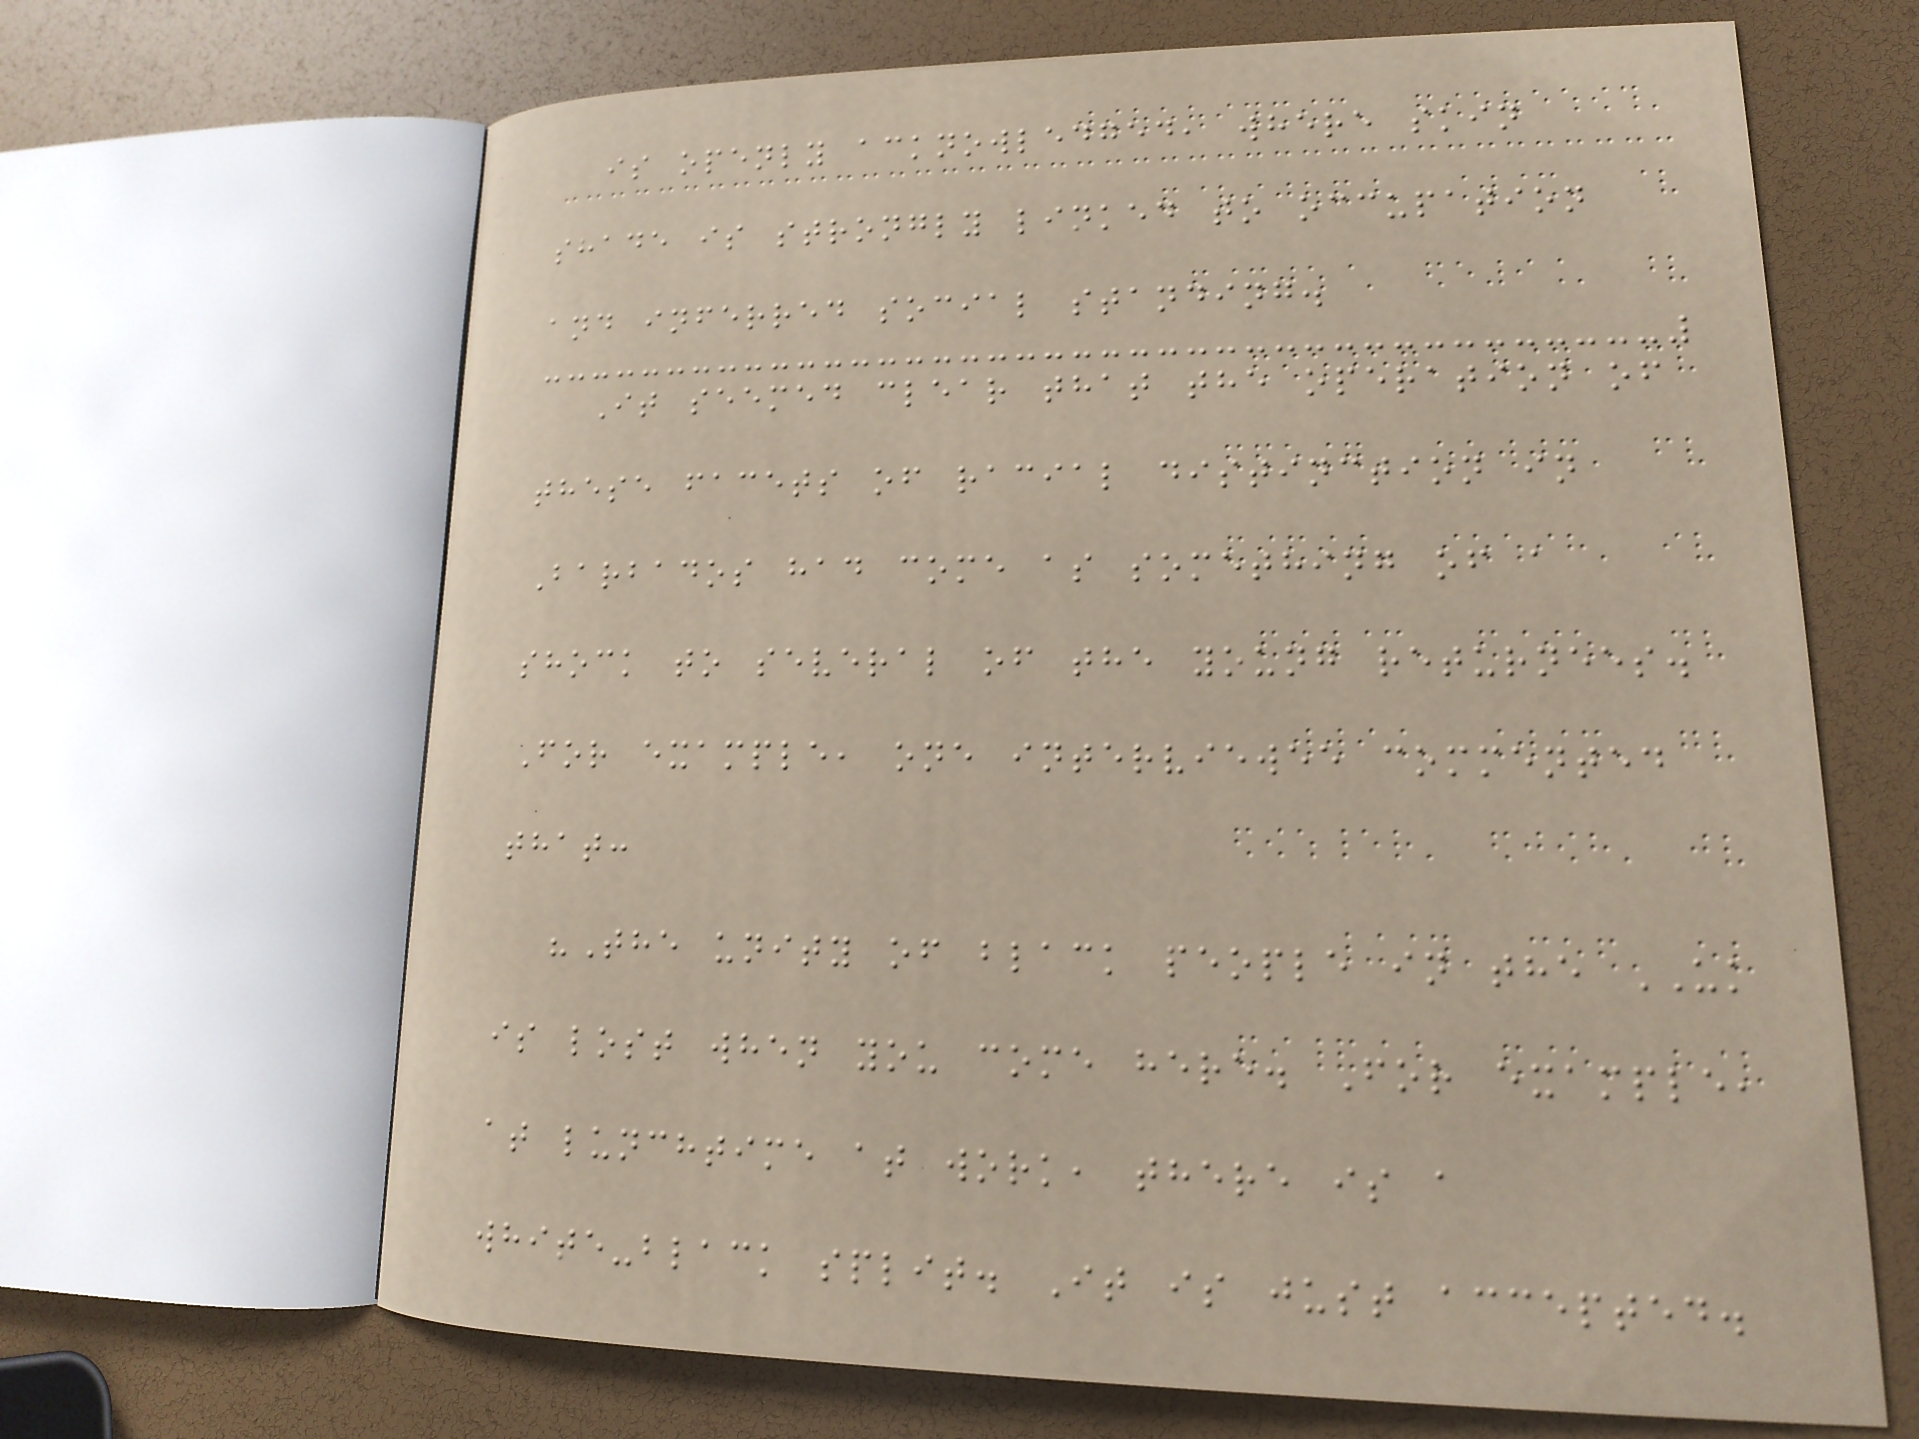is openly acknowledged, where skin
shade is strongly linked to occupation
and inferred social standing.
It seemed clear that the operation of
these facets of racial distinction in
Barbados had come as something of a
shock to several of the young returnees.
For example, one interviewee commented
that:
"The unity of black people in the UK
is lost when you come here. For example,
at lunchtime at work, there is a
white-black split. It is just accepted.
